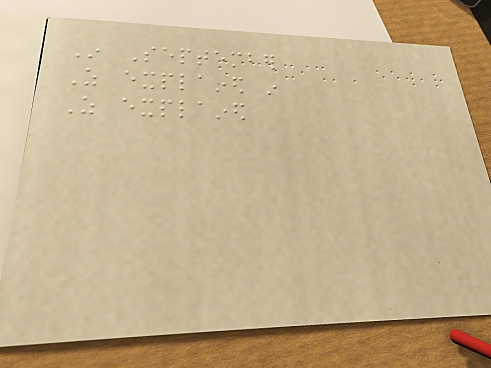In September
As explained in
As explained
